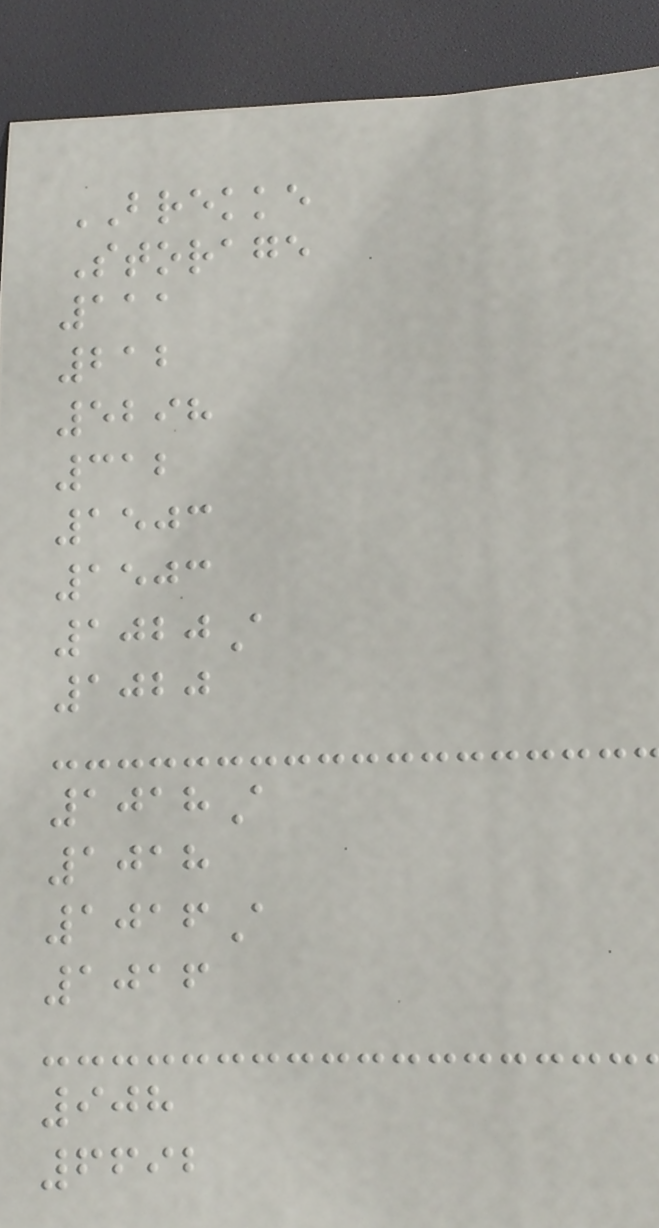BREKKE
Storage
111
212
5298
312
1503
1503
1020A
1020
1018A
1018
1016A
1016
908
6692
